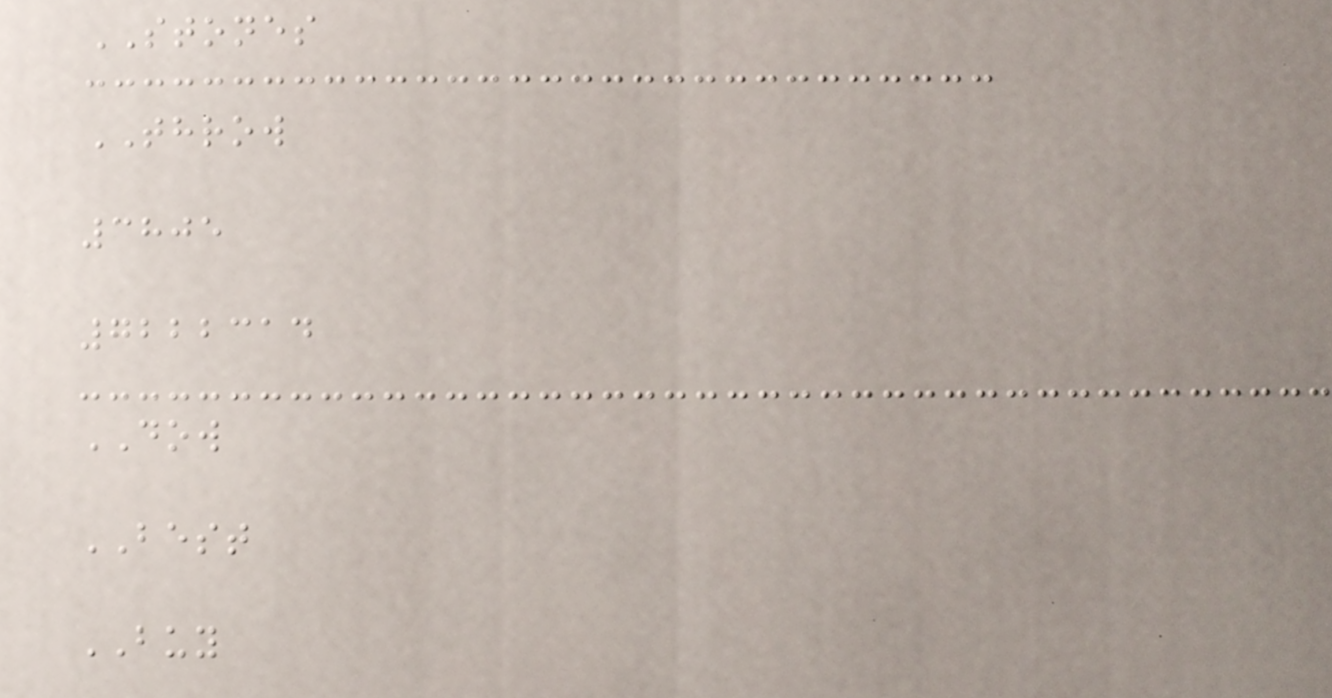STONES
THROW
3805
7222314
DOW
BEST
BUY
